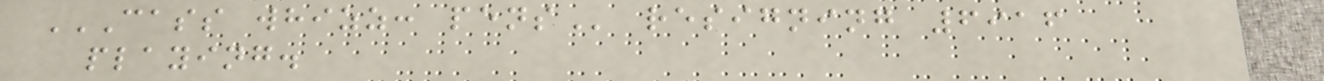CASS WHIZZ: PENS resigning 6916
playing.
